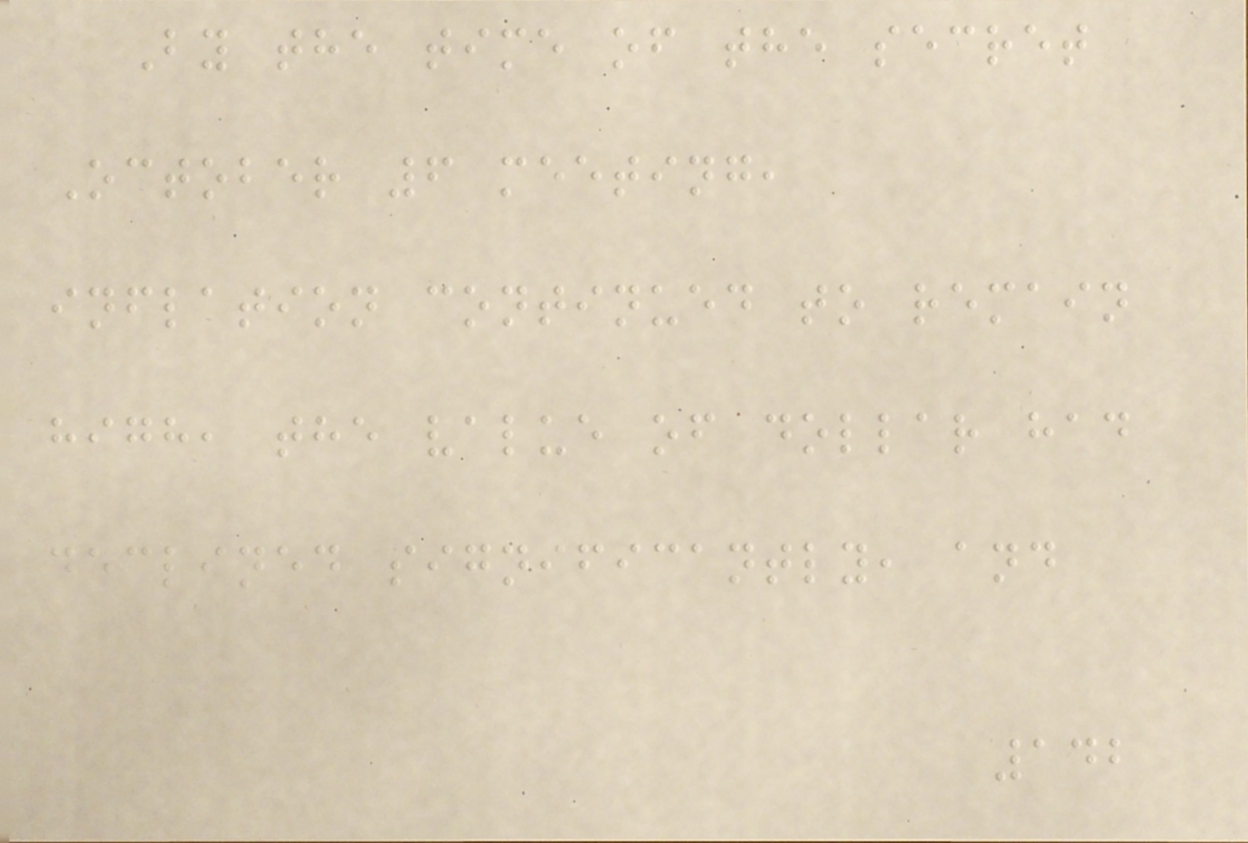By the time of the secret
October 6 meeting,
inflation continued to remain
high, the value of dollar had
declined significantly, and
142
